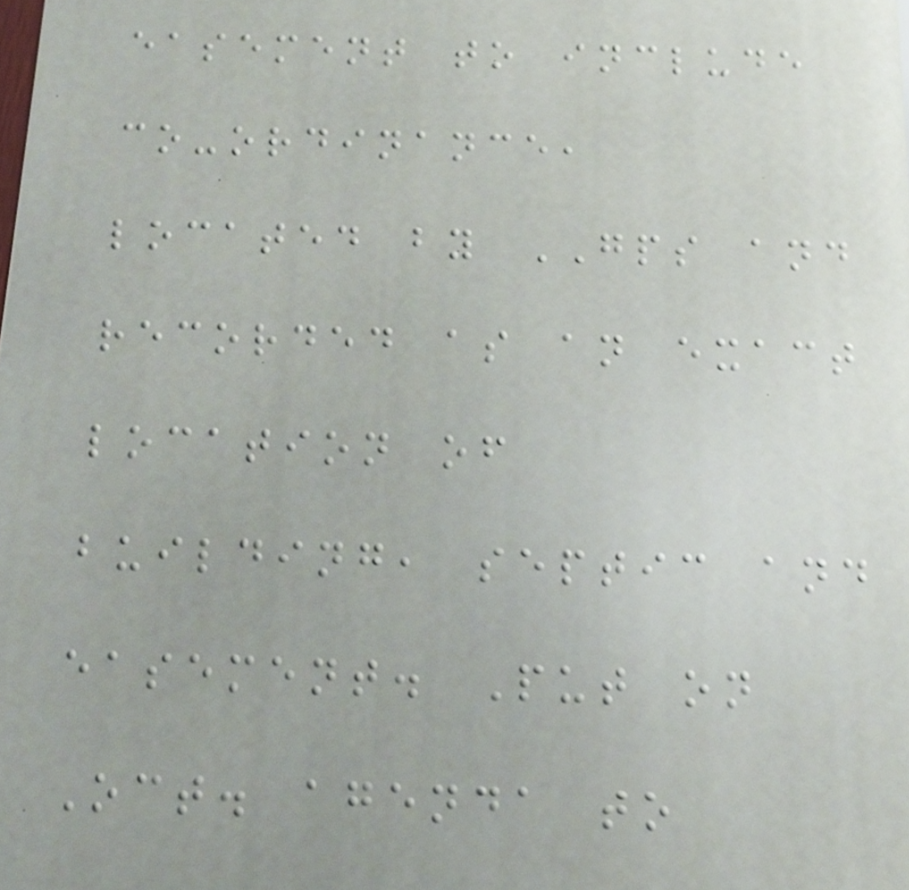easement to include
co-ordinance,
located by GPS and
recorded as an exact
location of
building, septic and
easement. Put on
Oct. agenda to
